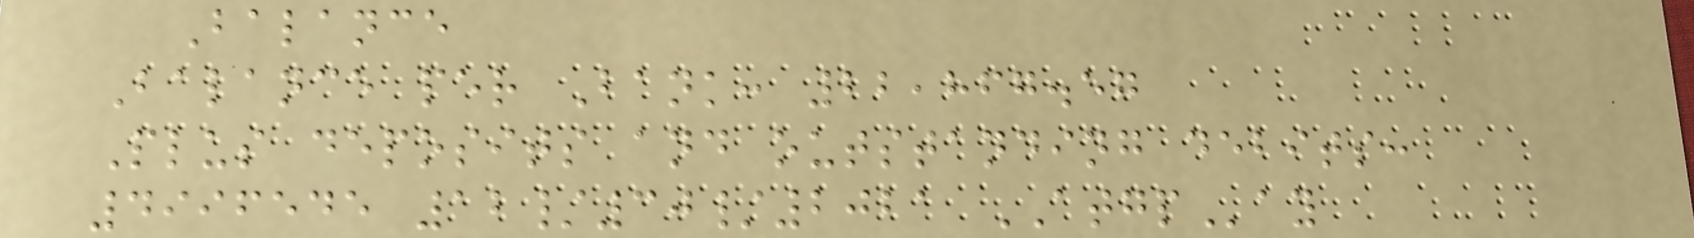Balance
Balance per Bank: 22,867.57
Plus deposits and outstanding debits:
4996545 12/30/2021 ATGPay
